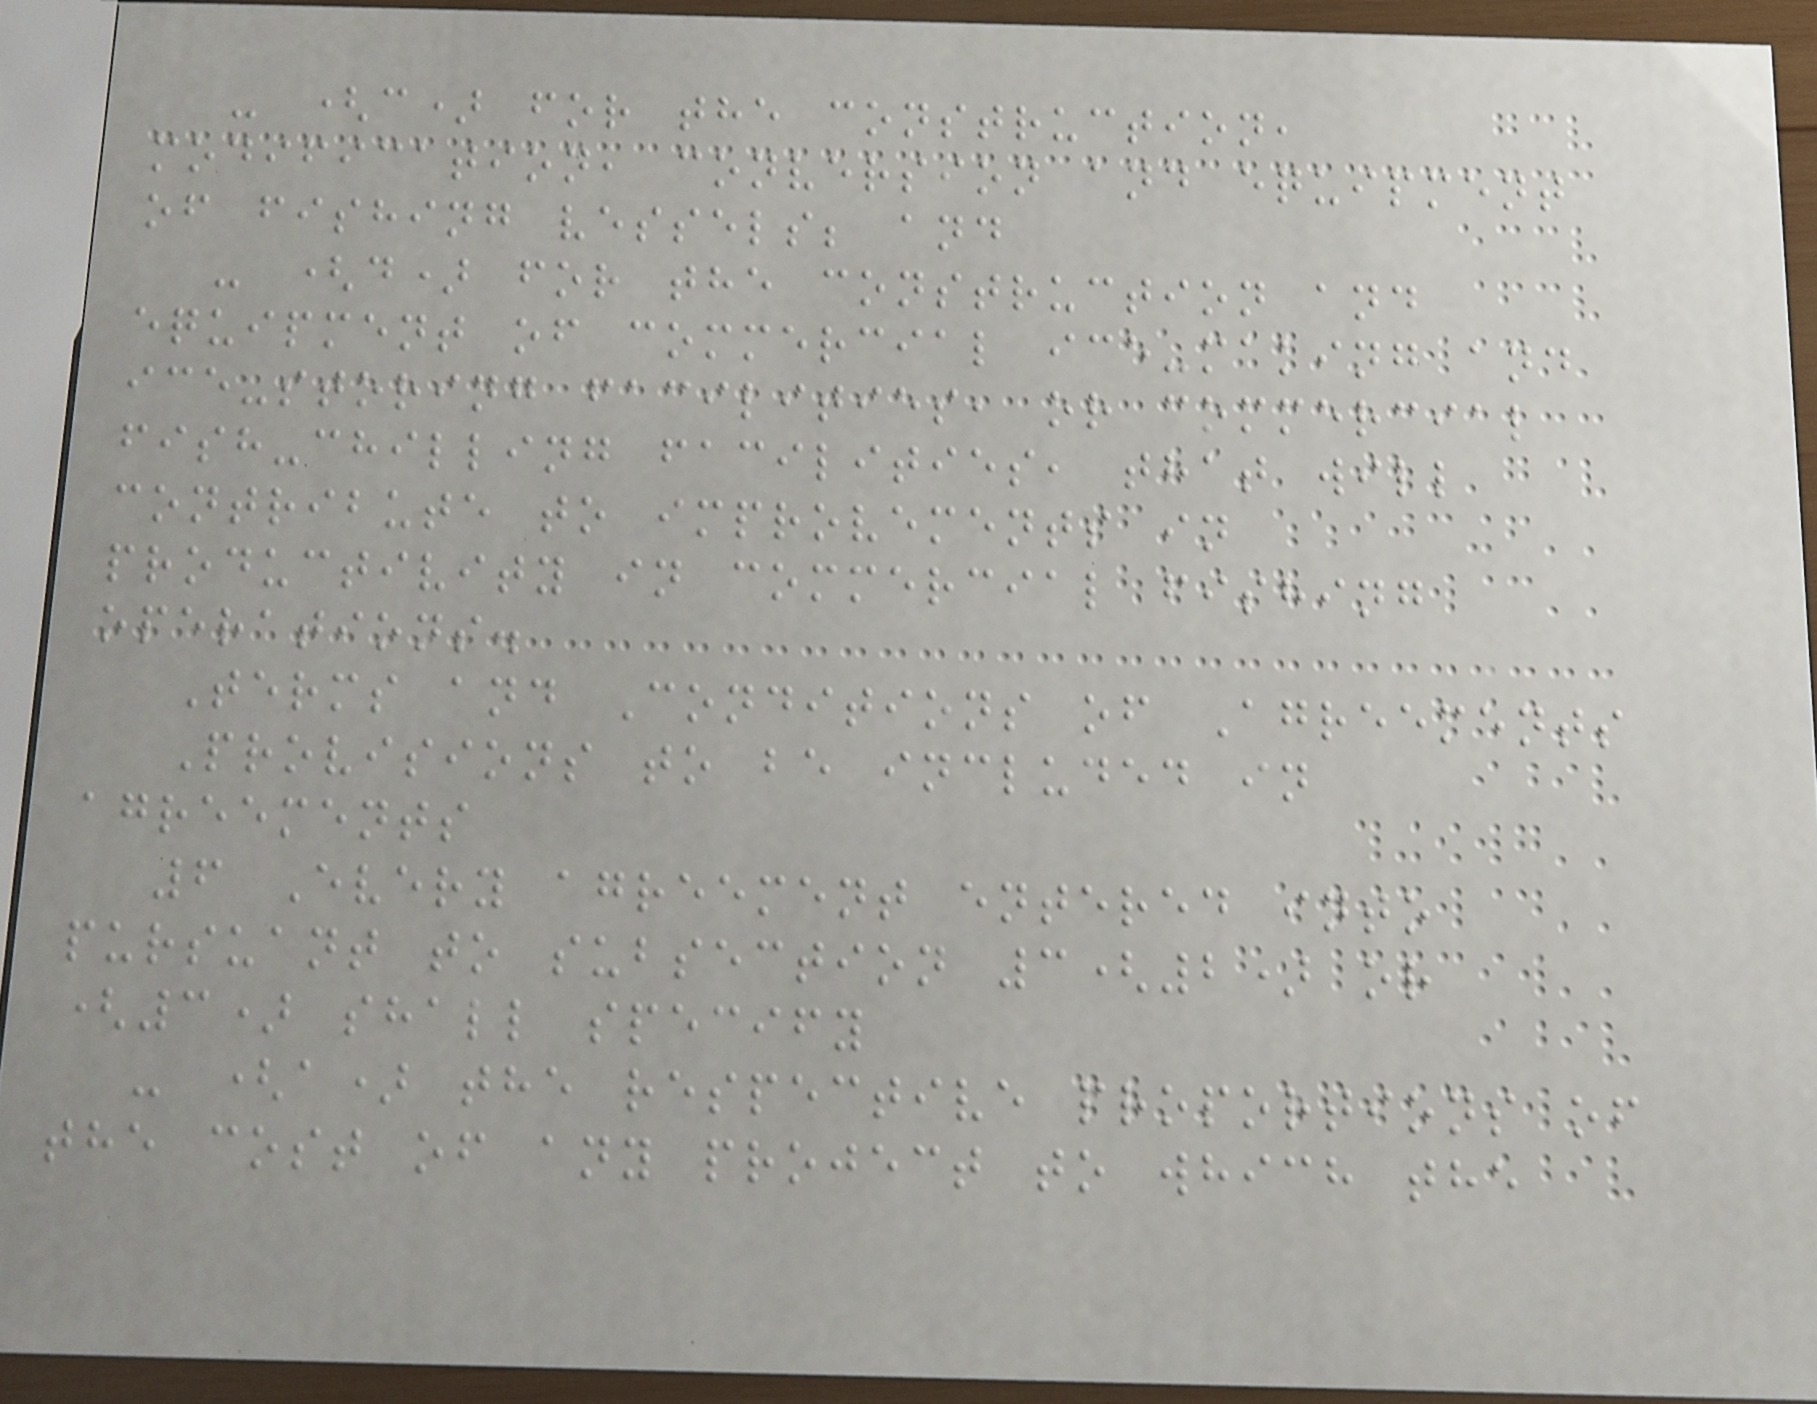- (c) for the construction,
modification, conversion and equipment
of fishing vessels; and
- (d) for the construction and
equipment of commercial ice-making and
ice-storing facilities, or commercial
fish-chilling facilities, that will
contribute to improvements in
productivity in commercial fishing
operations.
Terms and Conditions of Agreements
Provisions to be included in
agreements
6 Every agreement entered into
pursuant to subsection 3(2) or
(3) shall specify
- (a) the respective proportions of
the cost of any project to which the
